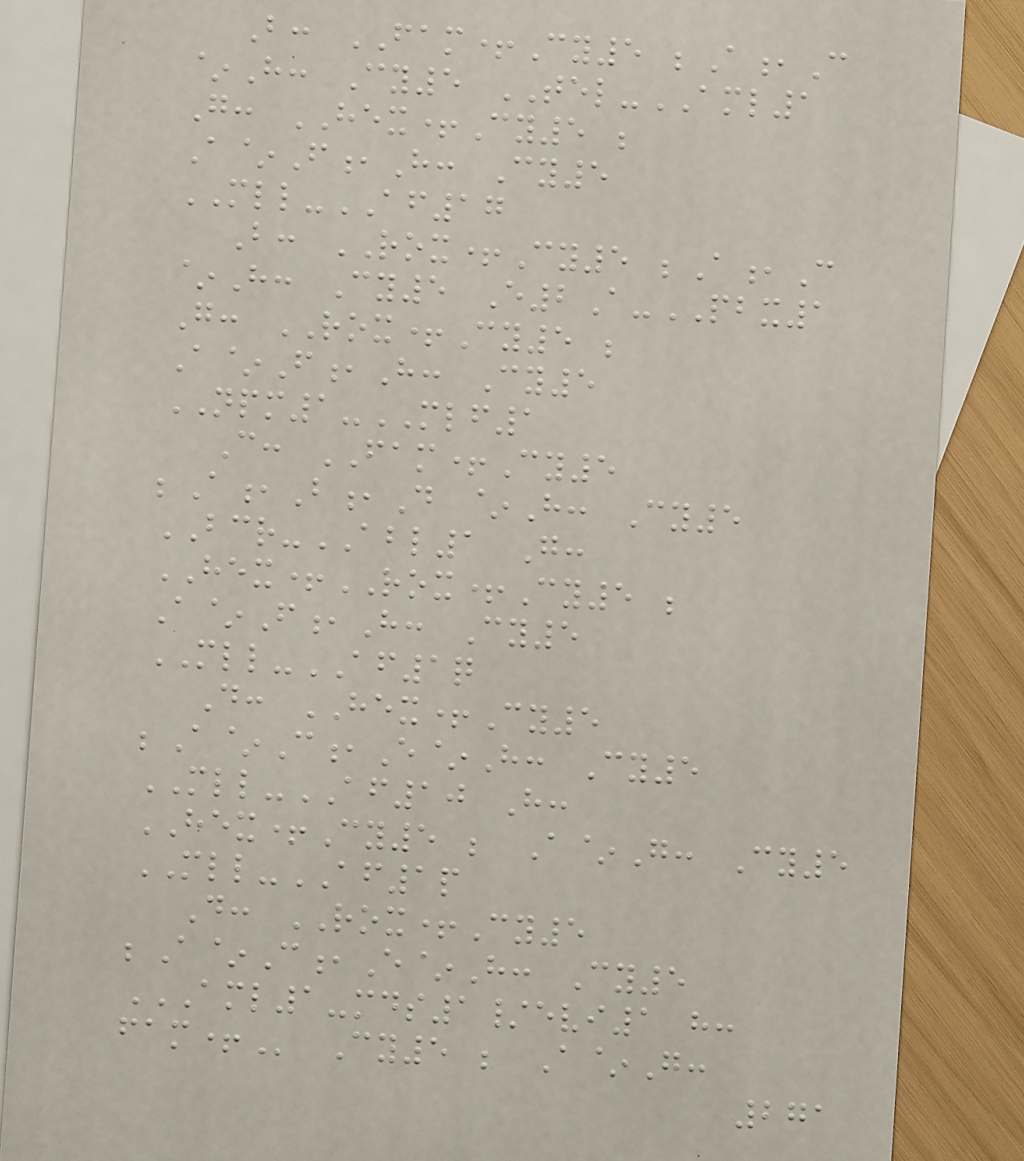B: FAM+Cy5 ;A,C
~H: Cy5 TEL-AML1
G: HEX+Cy5 ;
A~F,H: Cy5
MLL-AF17
B: ROX+Cy5 ;A,C
~H: Cy5 E2A-PBX1
G: ROX+Cy5 ;
A~F,H: Cy5
NPM1-MLF1
C: FAM+Cy5
;A,B,D ~H: Cy5
BCR-ABL1 G:
HEX+ROX+Cy5 ;
A~F,H: Cy5
MLL-AF1q
D: HEX+Cy5
;A~C,E~H: Cy5
MLL-AF10 H:
HEX+Cy5 ; A~G: Cy5
MLL-AF1p
D: ROX+Cy5
;A~C,E~H: Cy5
AML1-MDS1/EVI1 H:
FAM+ Cy5 ; A~G:
271
